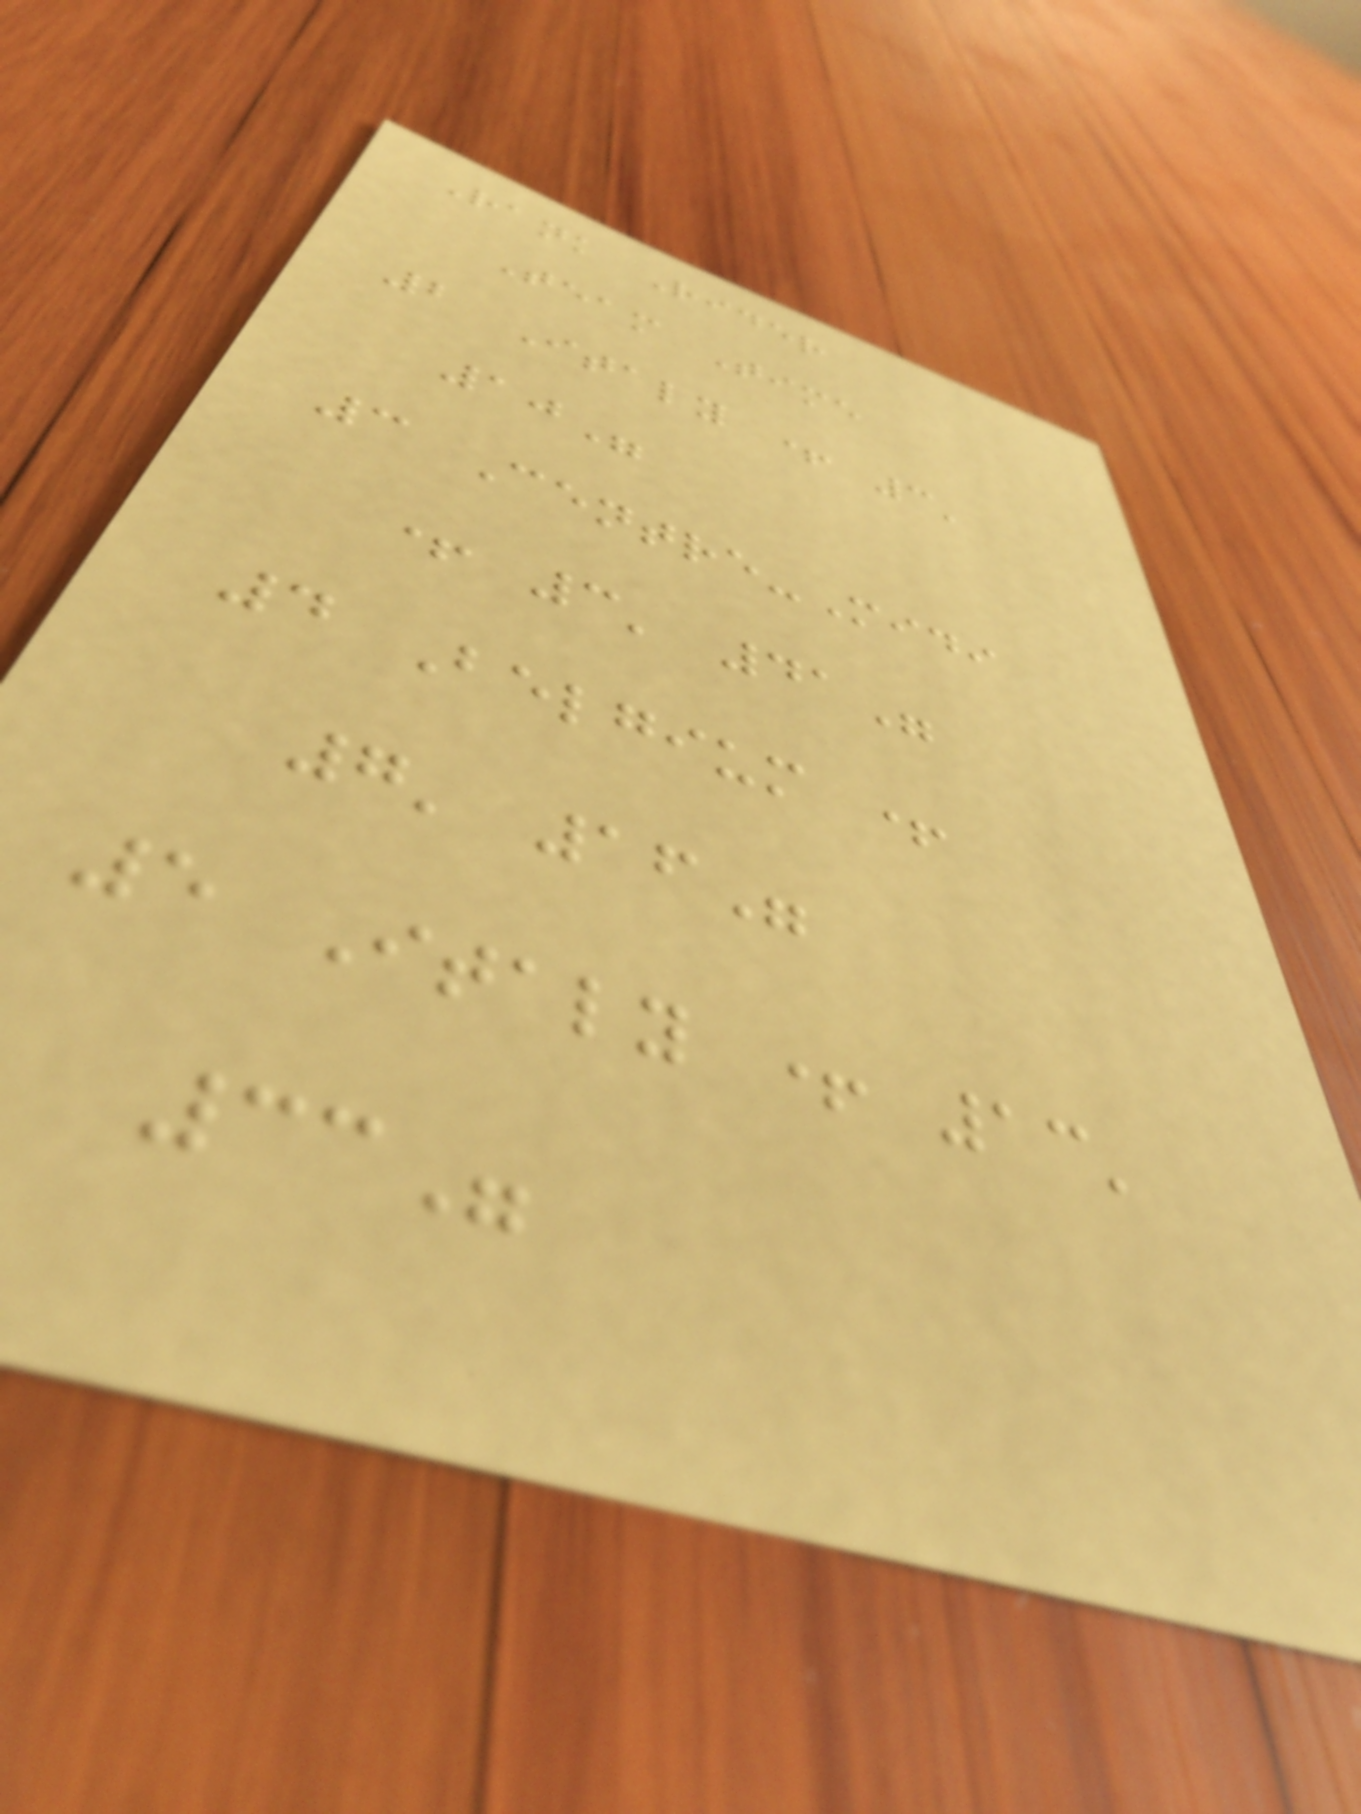Rank Rider
Team Time
2 Italy + 3'
10"
3 Centre-Midi
+ 3' 41"
4 Belgium +
7' 16"
5 Italy + 13'
33"
